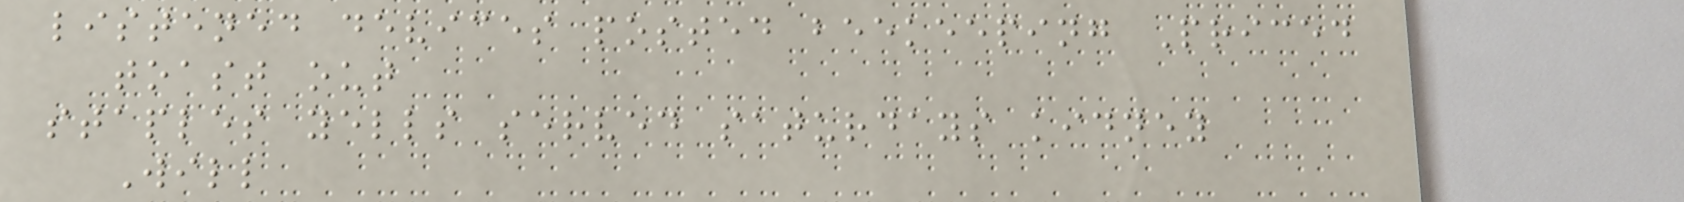listened devices posted beekeeping Priced
toast out
staples yells served saturdays kidney
Will
